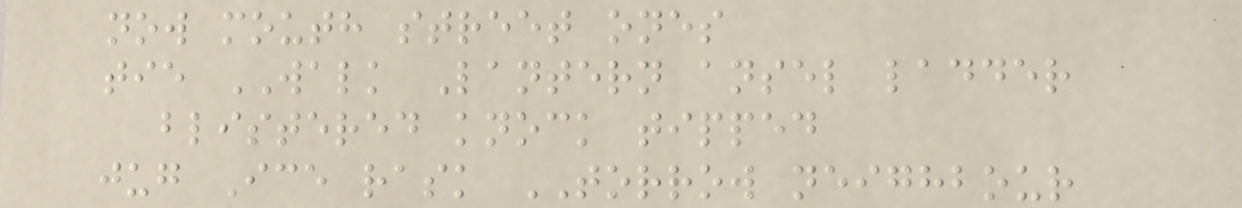now mouth street ones
tie WALK Lantern ansel ladder
blistered knock tipped
jug Ice rask TORROW neighbour
